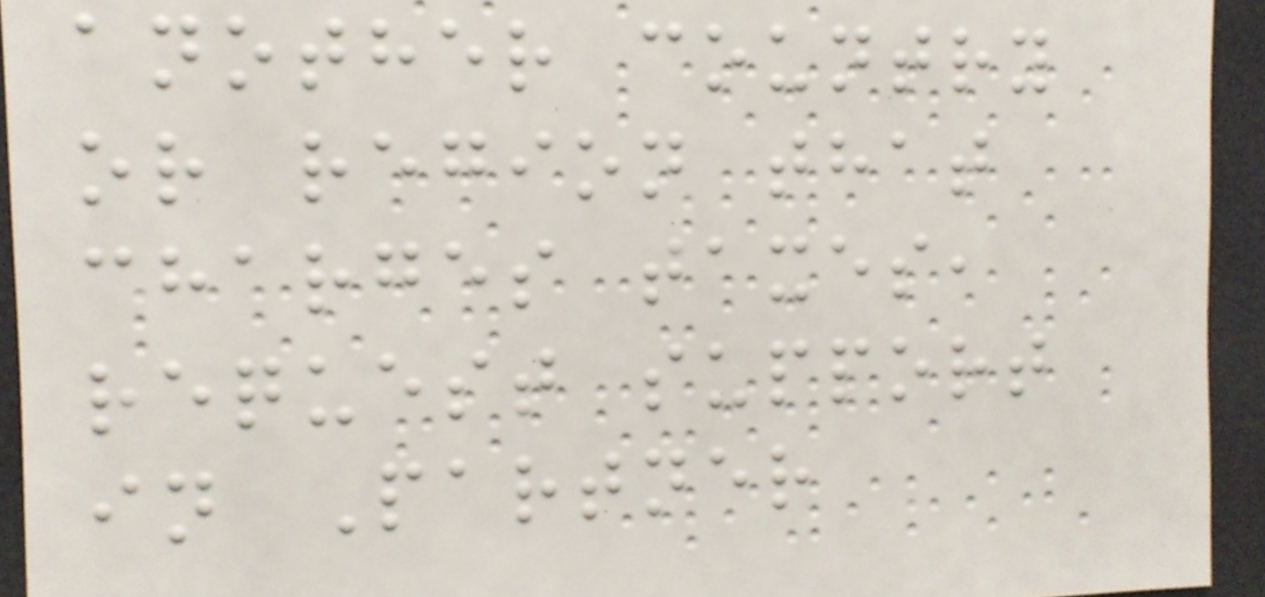another country
or region that
charges taxes,
request support
in Partner
